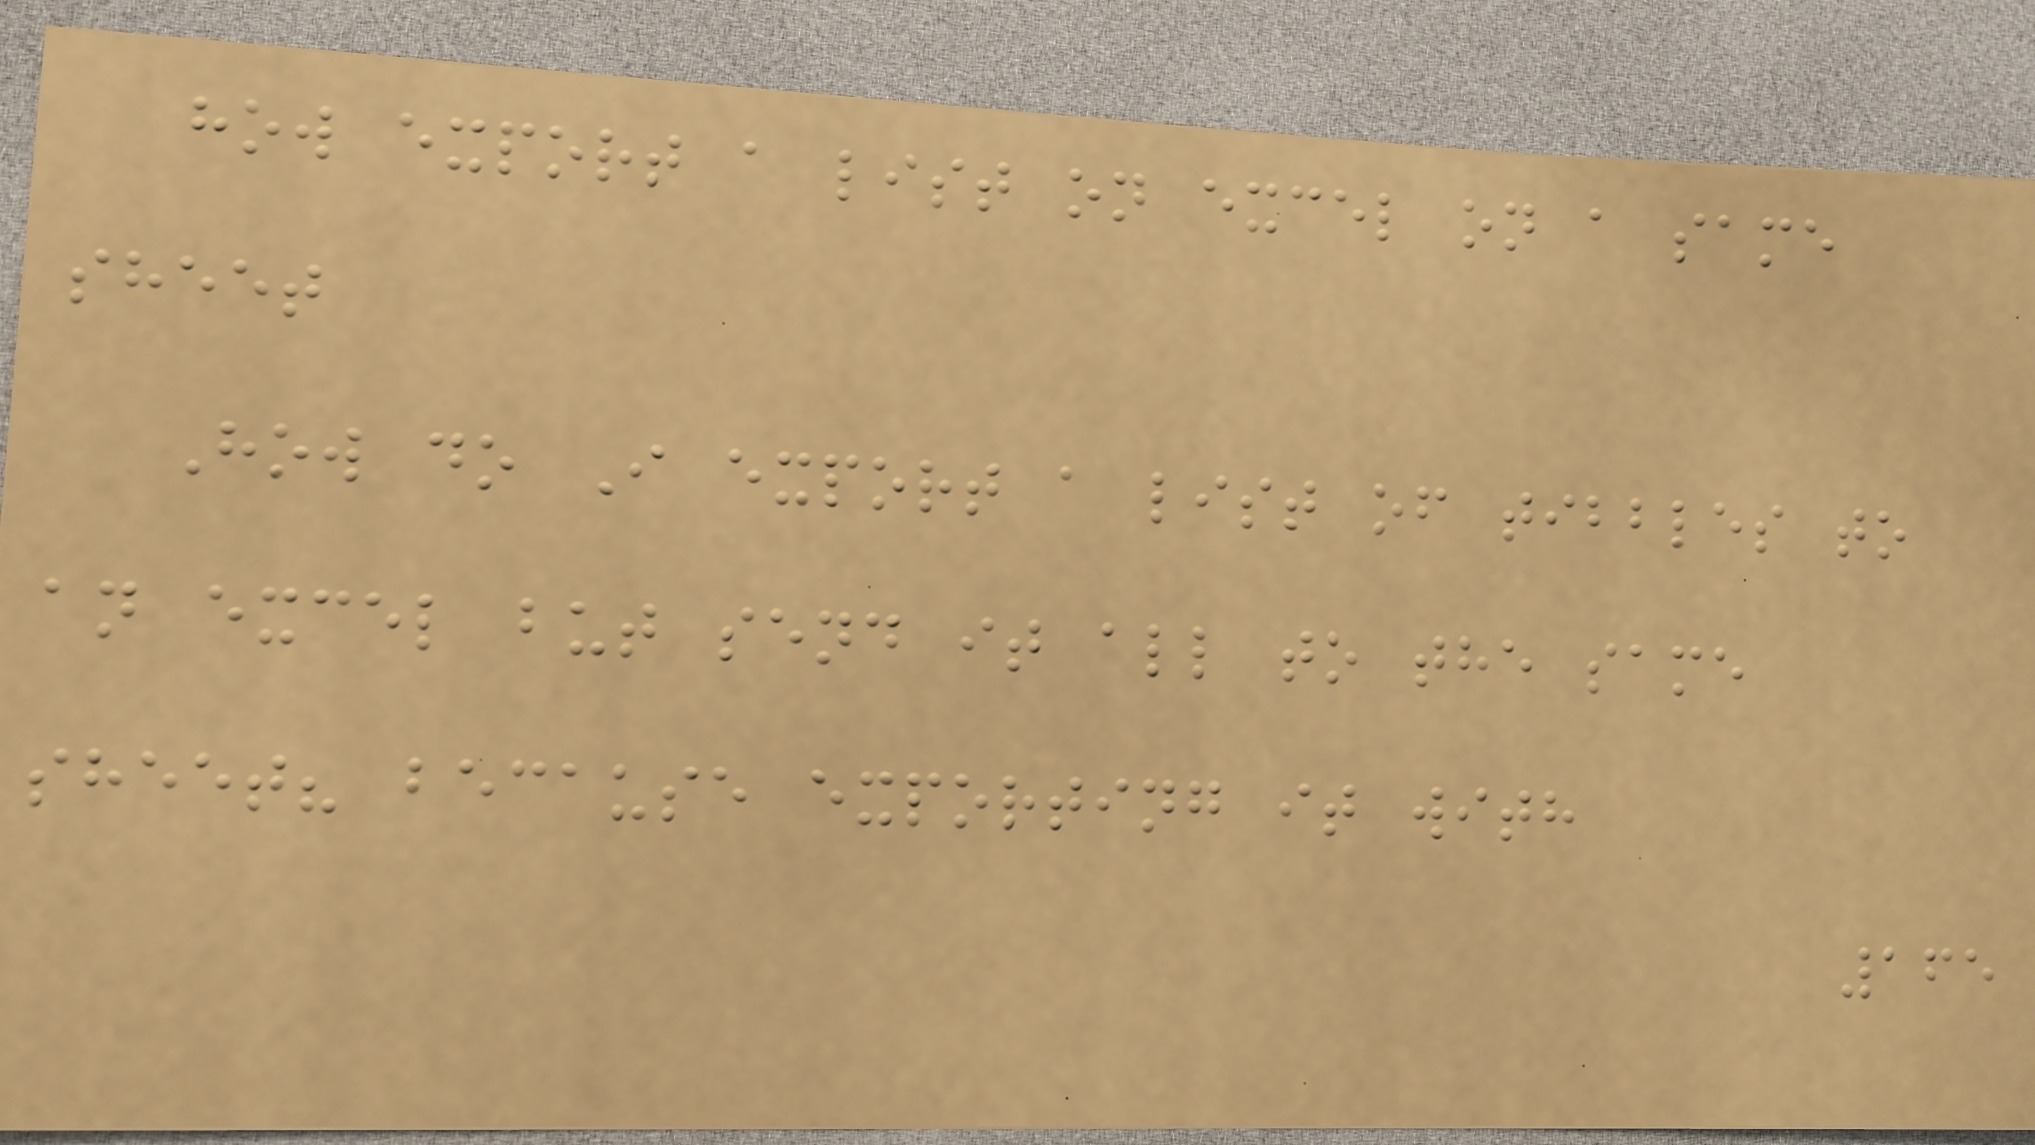how export a list on excel on a same
sheet
How do I export a list of tibbles to
an excel but send it all to the same
sheet? because exporting it with
165
